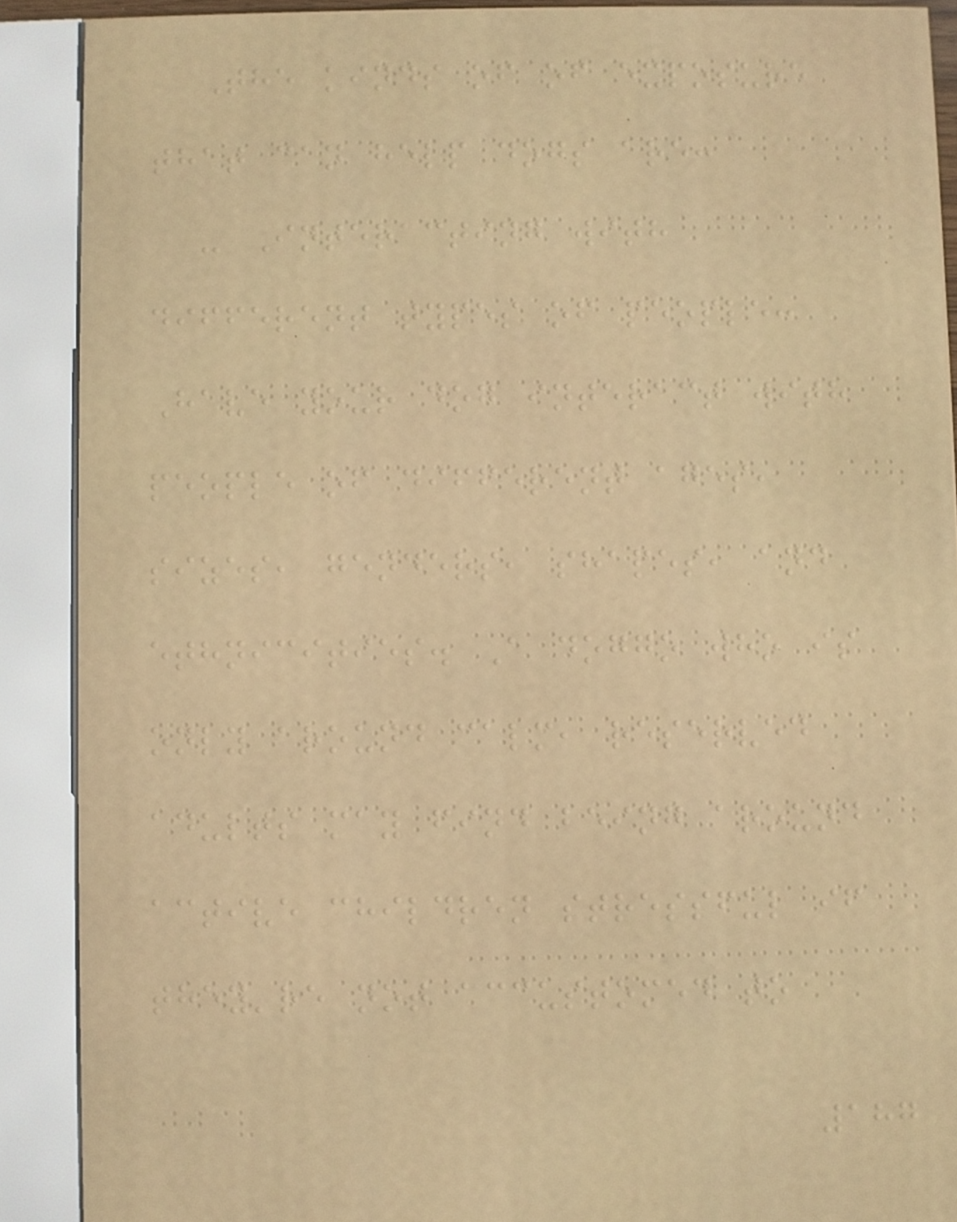The kinds of of exposure
that can help dogs are:
- Interacting with
different types of people:
Have your dog interact with
people of different ages,
sizes, genders, shapes, and
ethnicities. A doggo who is
only around calm, reserved
adults may find being around
active children stressful if
they're not accustomed to
187
